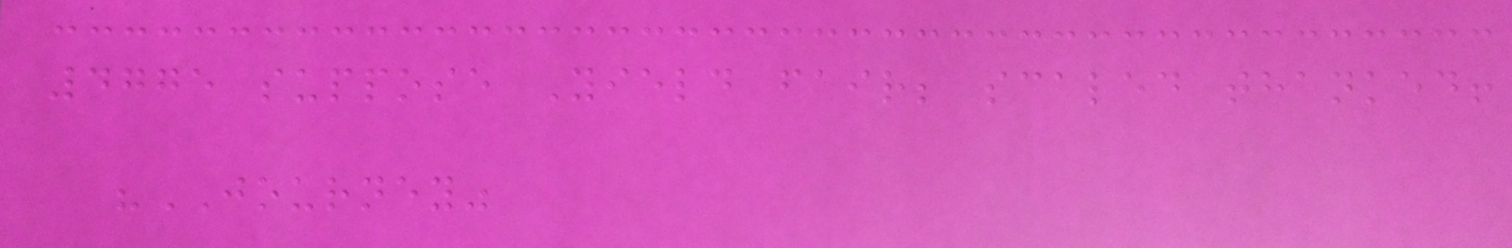4775 suppose Yield fair; scaled thanked!
"JOURNEY"
